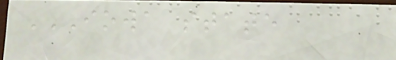IOWA STATE
